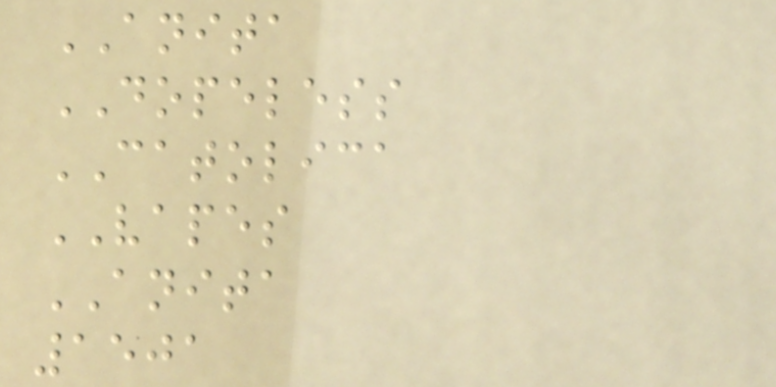ANITA
DOPELESS
CATOLICA
VAPES
ANITA
1501
